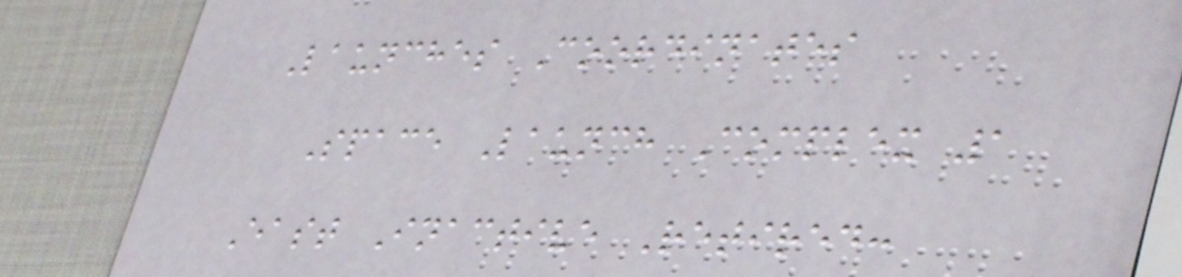Launches Coordinates
Space Launch Complex 1
East Inactive Retired:
